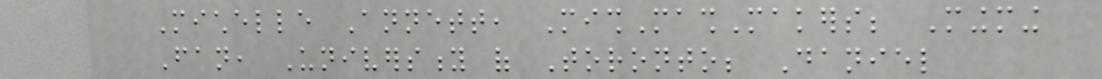Michelle Annett, MishMashMakers; Mingming
Fan, University of Toronto; Daniel
